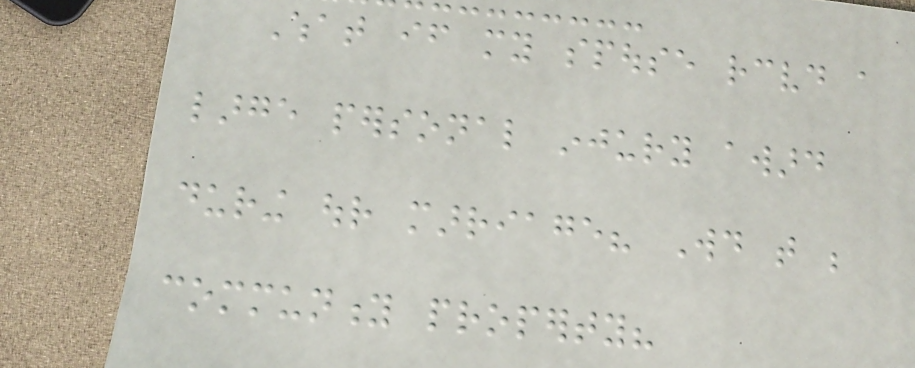What if my spouse received a
large personal injury award
during our marriage? Would that be
community property?
